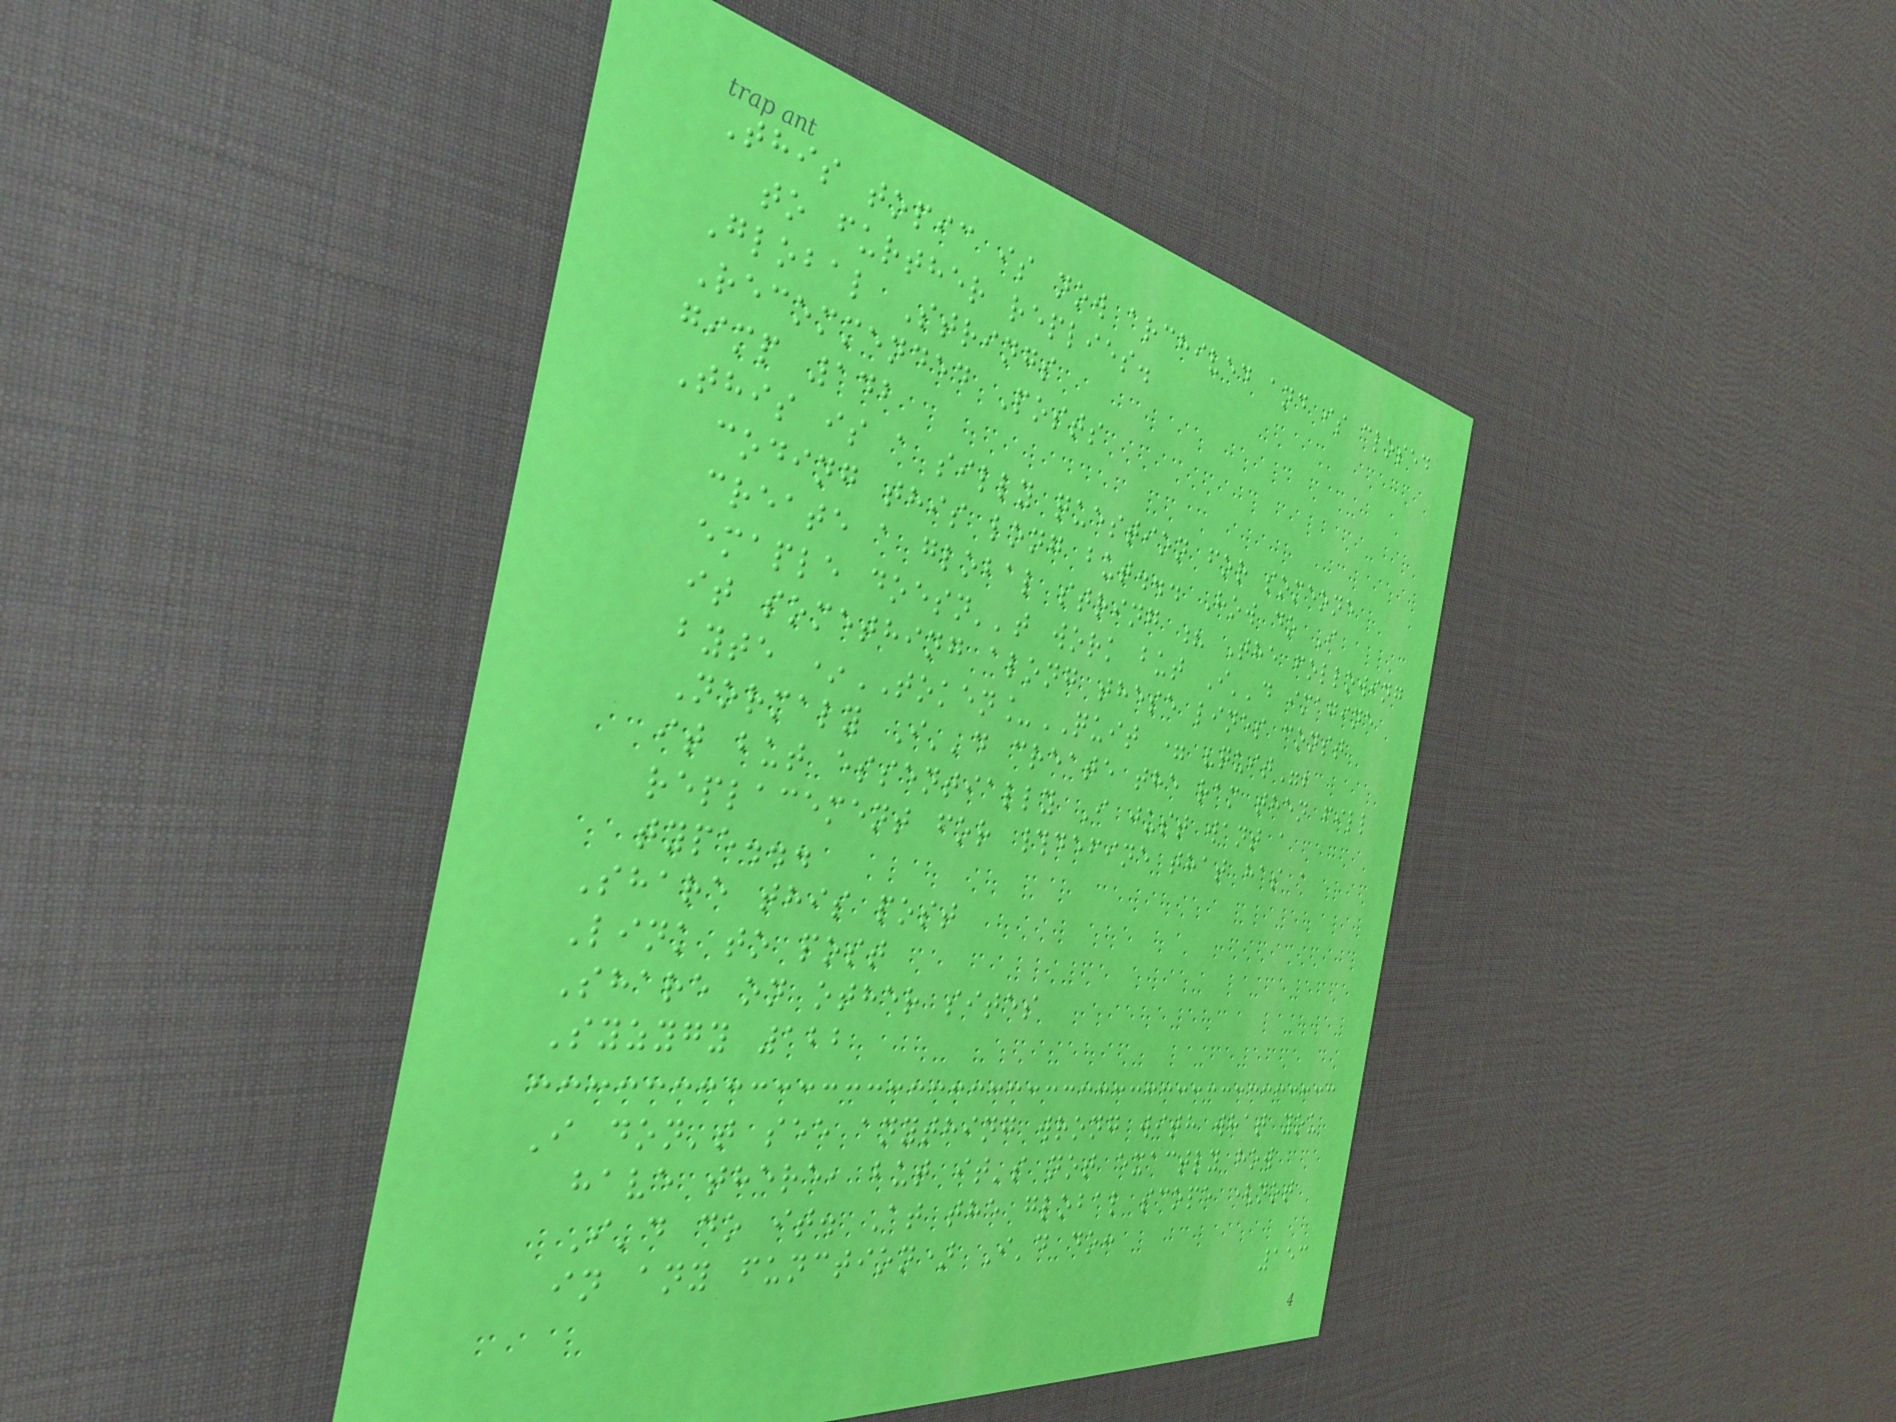This topic is now archived and is closed
to further replies.
Global Strings
Recommended Posts
gimp 142
This is a silly question for someone
coding this long but... How do I
create a global string ? The following
emaple doesn''t work but I''d imagine
it something along these lines const
byte *TOKEN_QUIT = "quit";
Normaly I''d create the ram then fill
it but essentially I just want a
replacement for #define that has a
type...
Share this post
Link to post
Share on other sites
Syzygy 122
I don't see anything wrong with what you
have there, but it's not exactly how
I'd do it. At the global scope (not
in any function) I'd do:
153
